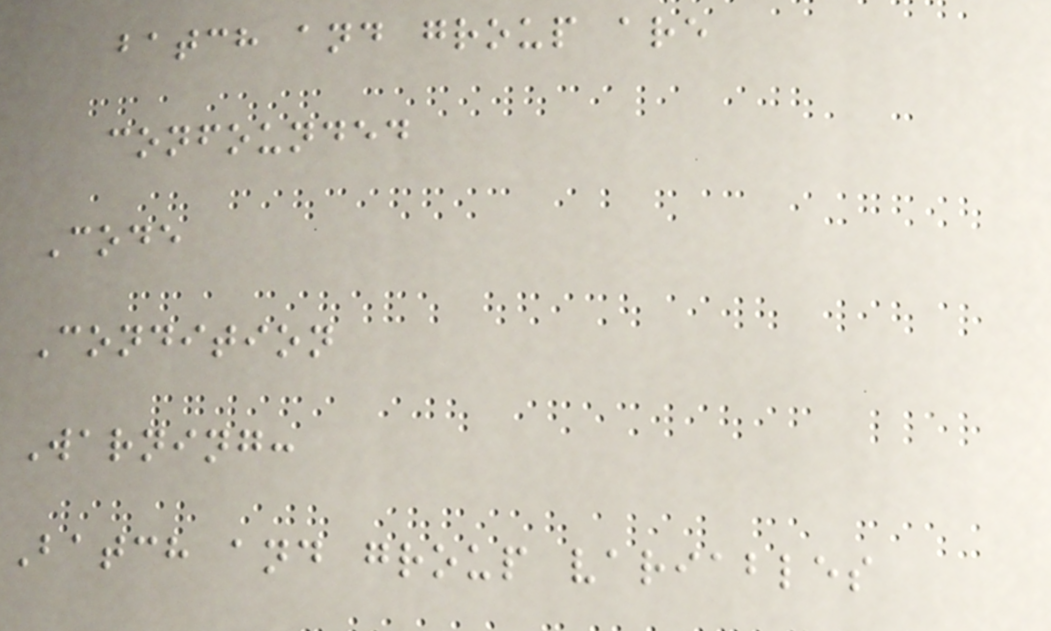batch and group are
confounded
Code
Condition
Warning:
Batch and group variables
